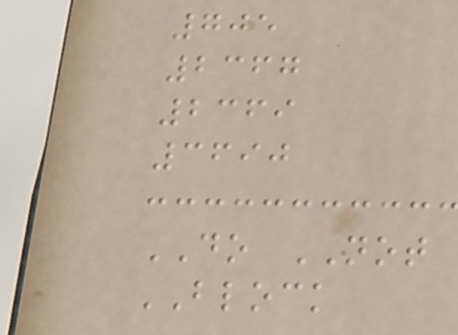705
2367
2369
3690
DO NOT
BLOCK
